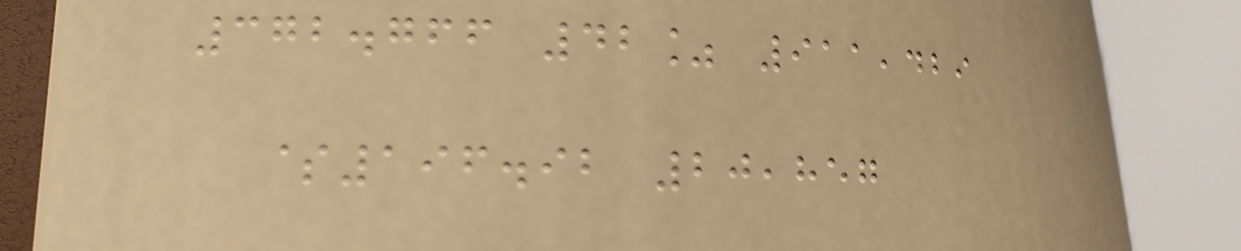372.766 42% 911,429
$196.92 20,857
